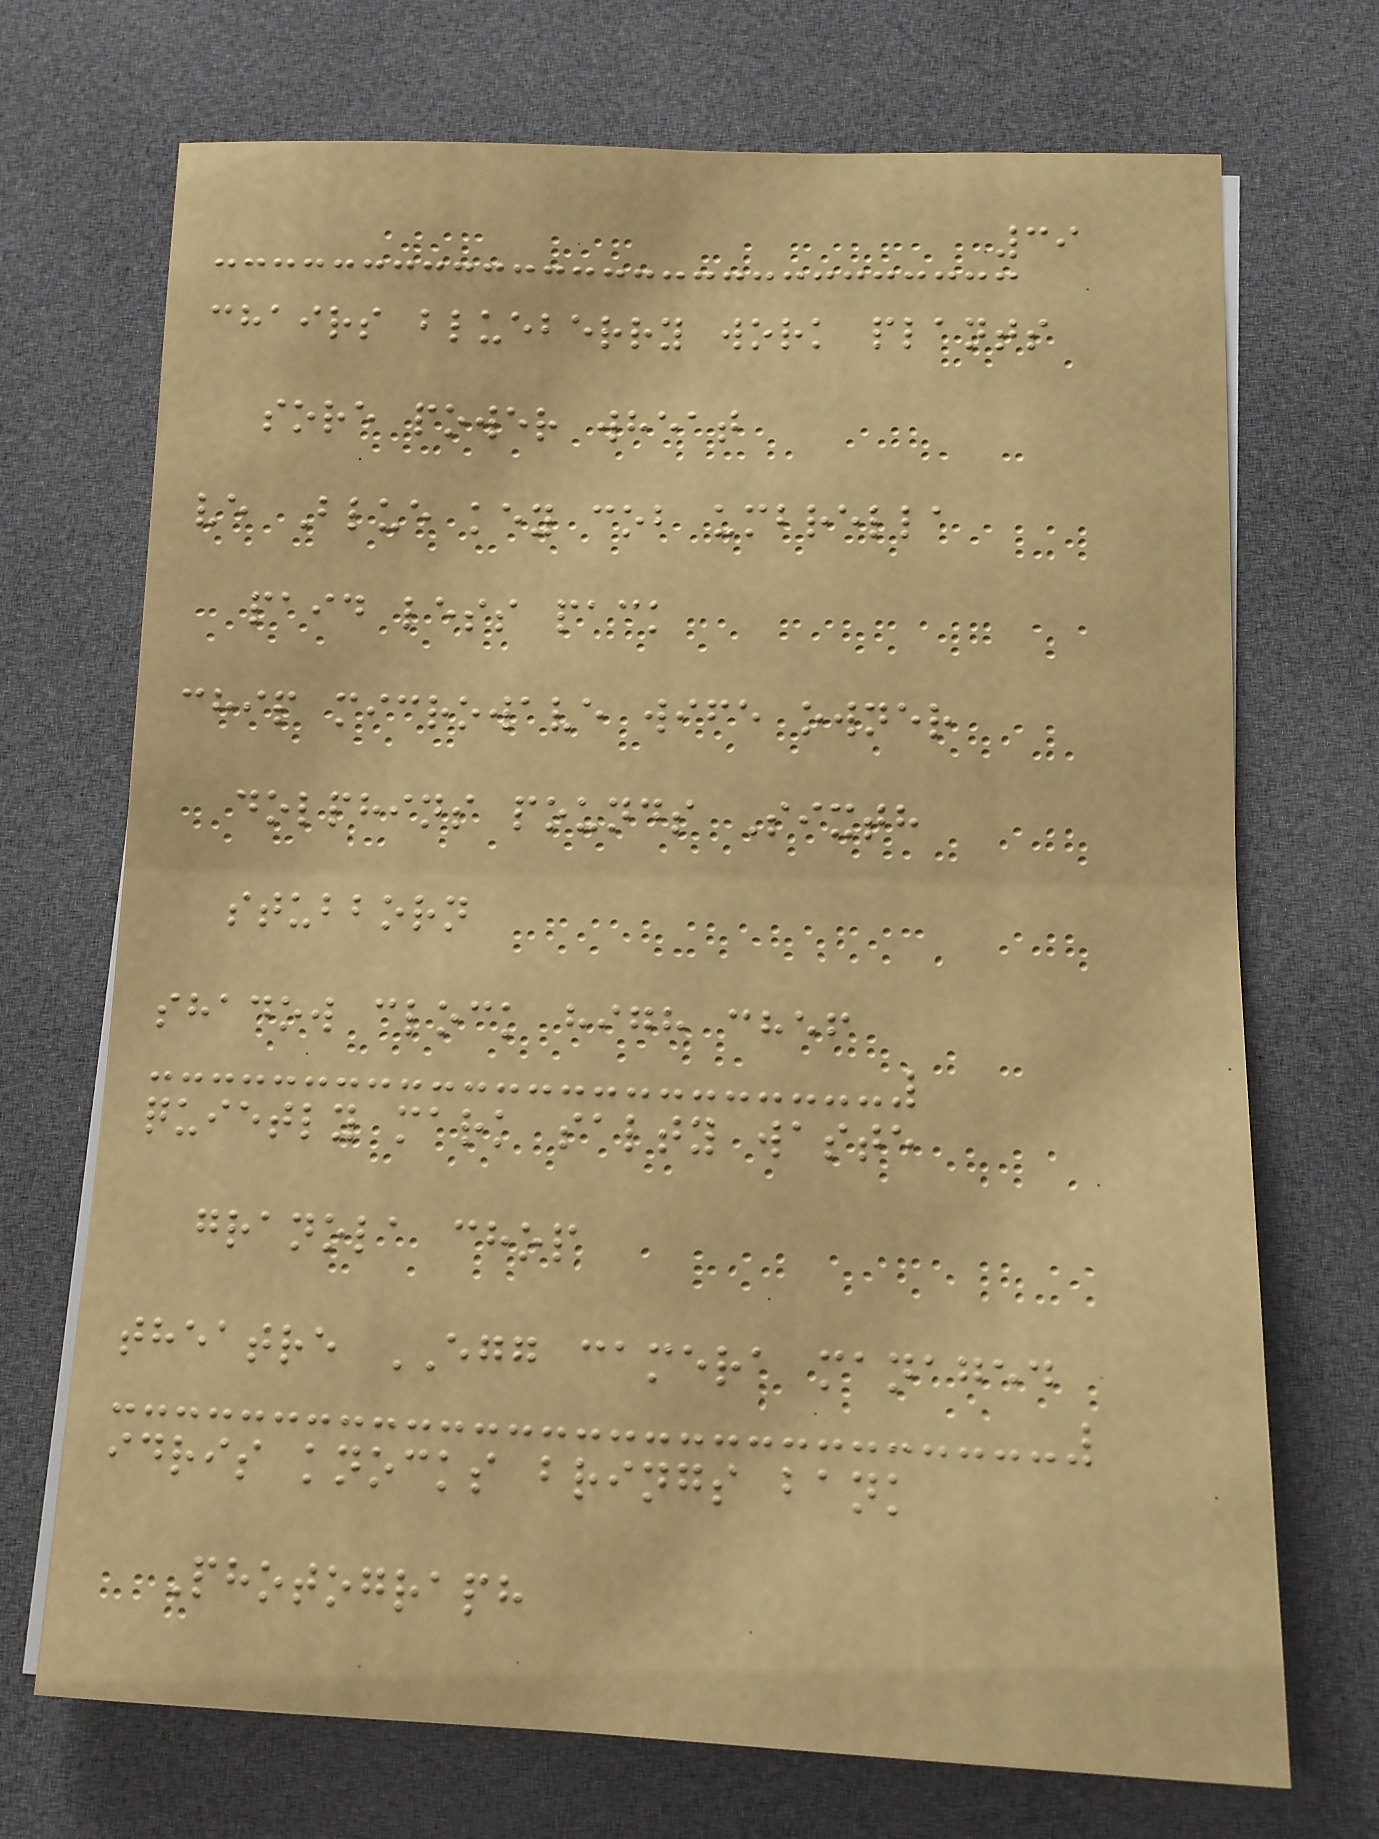39
chairs blueberry work plants
sore power wheat
ve Blue key cob umbrella
paid less pack
chip microwave wife owner
dolphins pounds Sixth
stubborn
shadow clock high chef
quietly mark salty waste
granola chop
theatre EGG camera managed
idris knocks brings bank
Photograph
